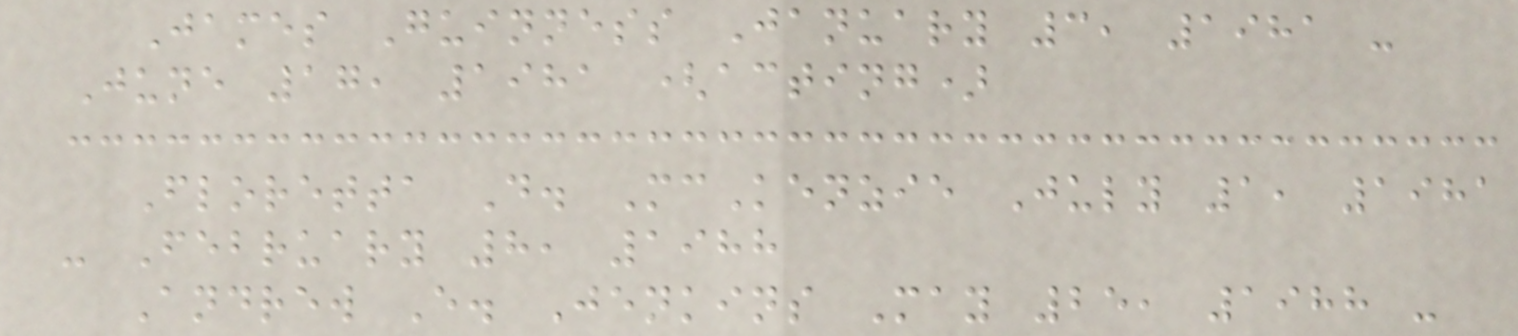James Guinness January 3, 1981 -
June 17, 1981 (acting)
Floretta D. McKenzie July 1, 1981
- February 8, 1988
Andrew E. Jenkins May 25, 1988 -
